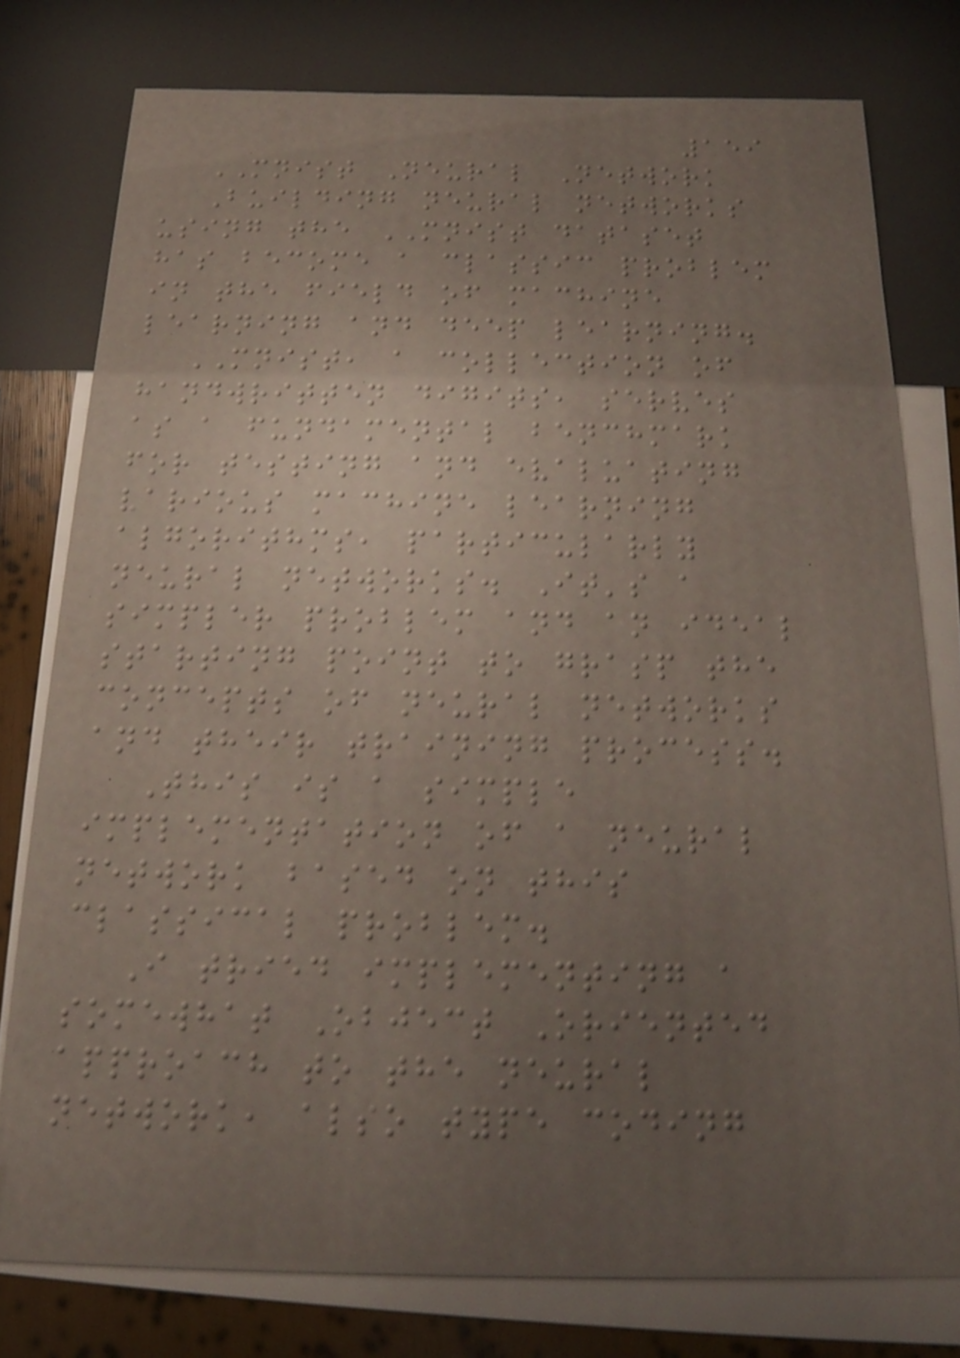159
MNIST Neural Network
Building neural networks
using the MNIST dataset
has become a classic problem
in the field of machine
learning and deep learning.
MNIST, a collection of
handwritten digits, serves
as a fundamental benchmark
for testing and evaluating
various machine learning
algorithms, particularly
neural networks. It's a
simpler problem and an ideal
starting point to grasp the
concepts of neural networks
and their training process.
This is a simple
implementation of a neural
network based on this
classical problem.
I tried implementing a
somewhat Object Oriented
approach to the neural
network, also type coding
